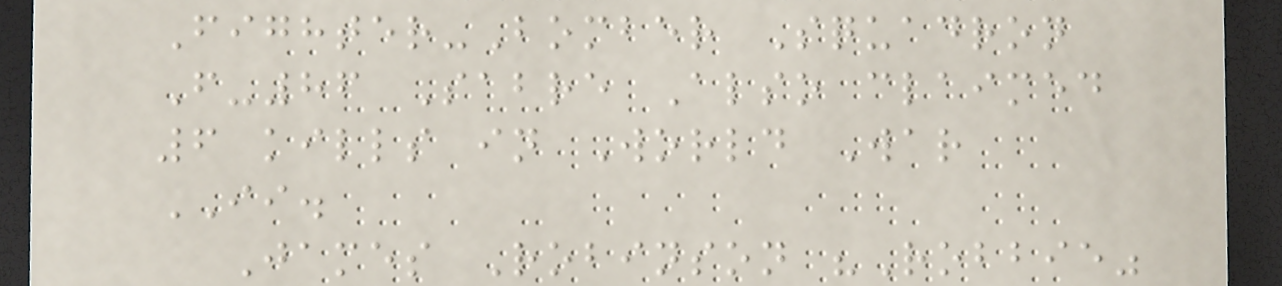Fighter-Bomber Squadron
F-86 Sabre Also claimed
6 kills in World War
II.
James Robinson "Robbie"
